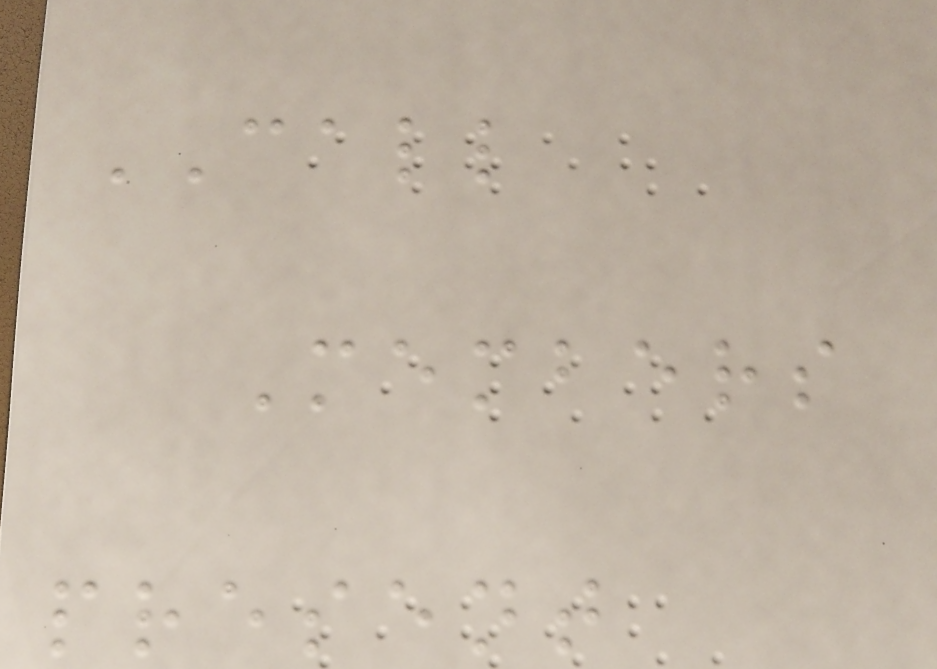CALL
Members
present
